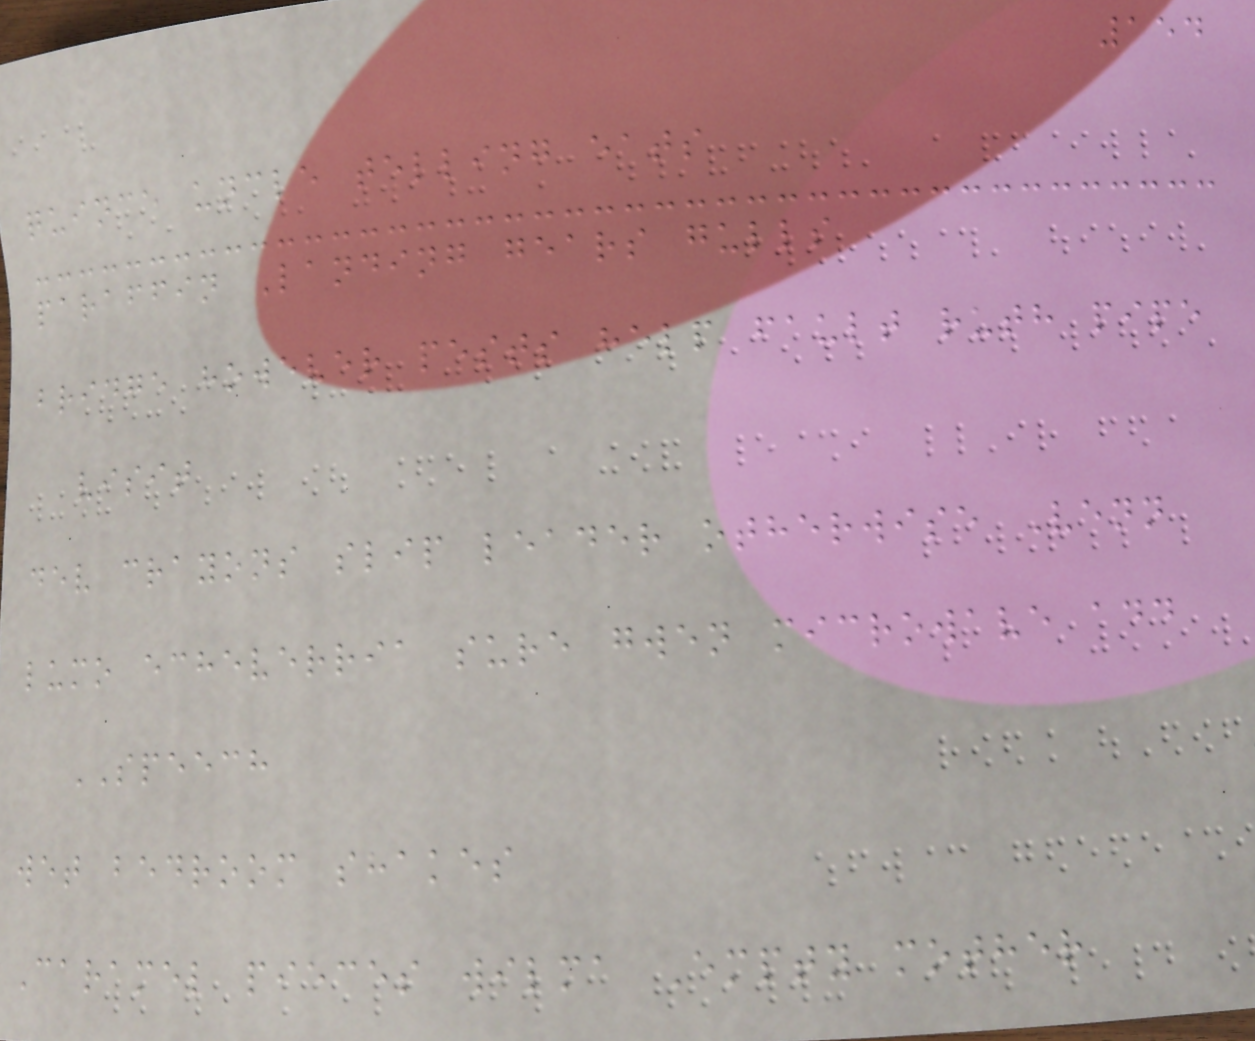154
quince uncle telling eats
paraffin Landing gears gulls
bridge however pests help fault ruth pipe
visit
dev crayons slip leader otherwise Venn
lumo echeverria sure gwen microwave add
SPEECH
wet bedroom shakes
Caramel pieces wilma Empty mother
